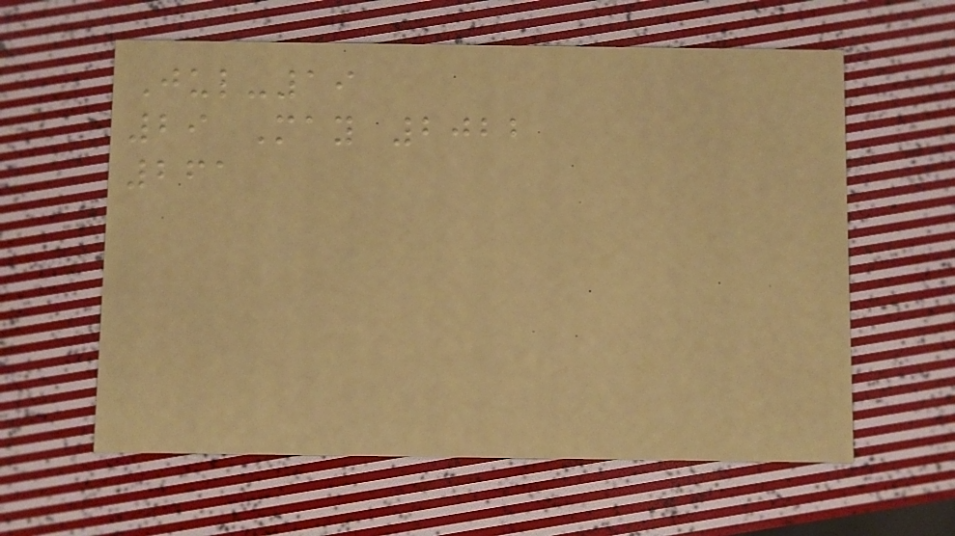Jul-19
29 May 2022
261
